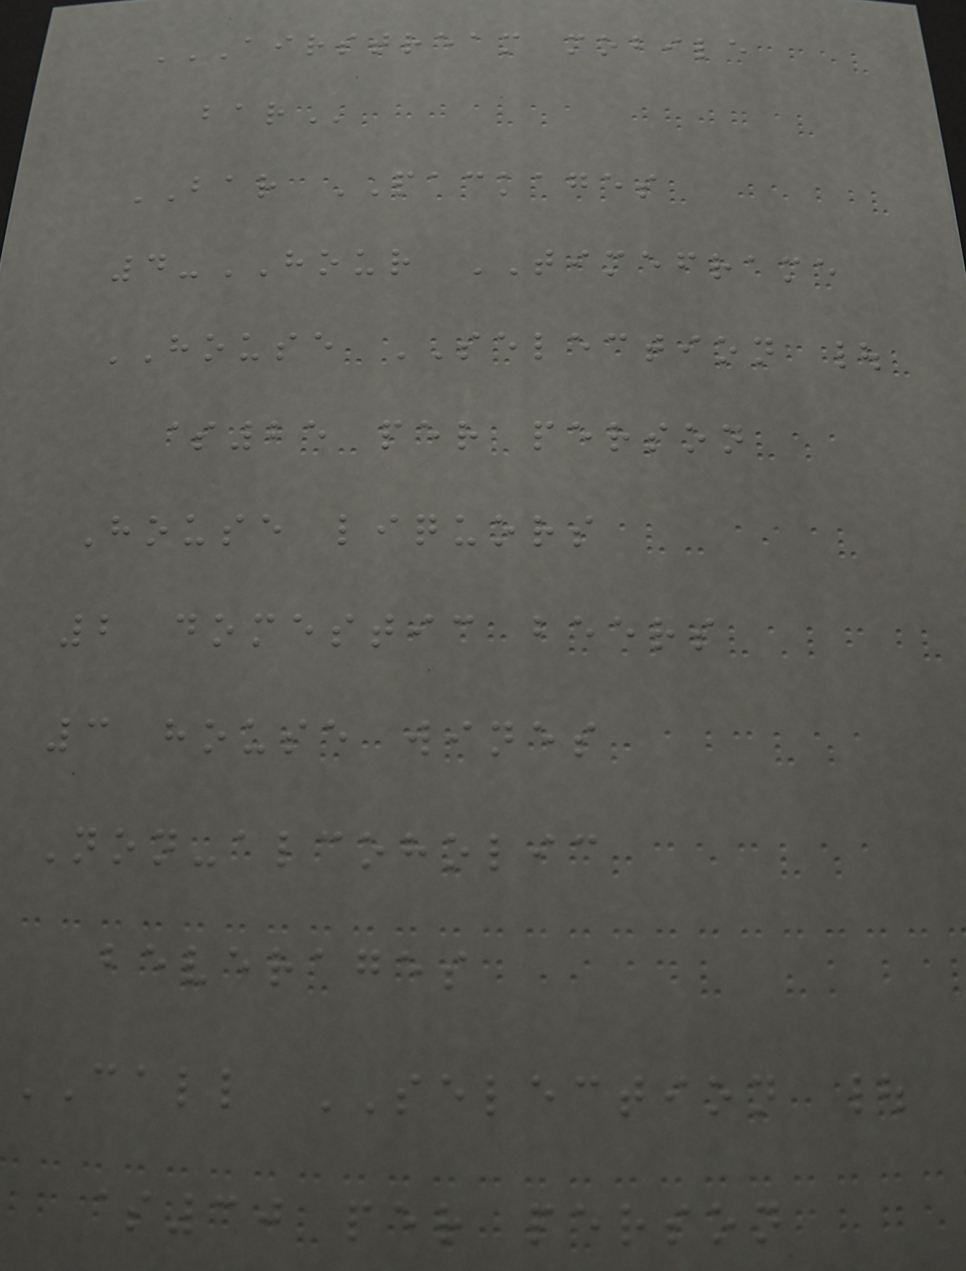AIRSTREAM MOBILE
BAR
BAR PACKAGES
4-HOUR TIMEFRAME
HOUSE SELECTION |
$25 per person
House liquors
2 domestic beers
3 house wines
Non-alcoholic
beverages
CALL SELECTION |
$30 per person
